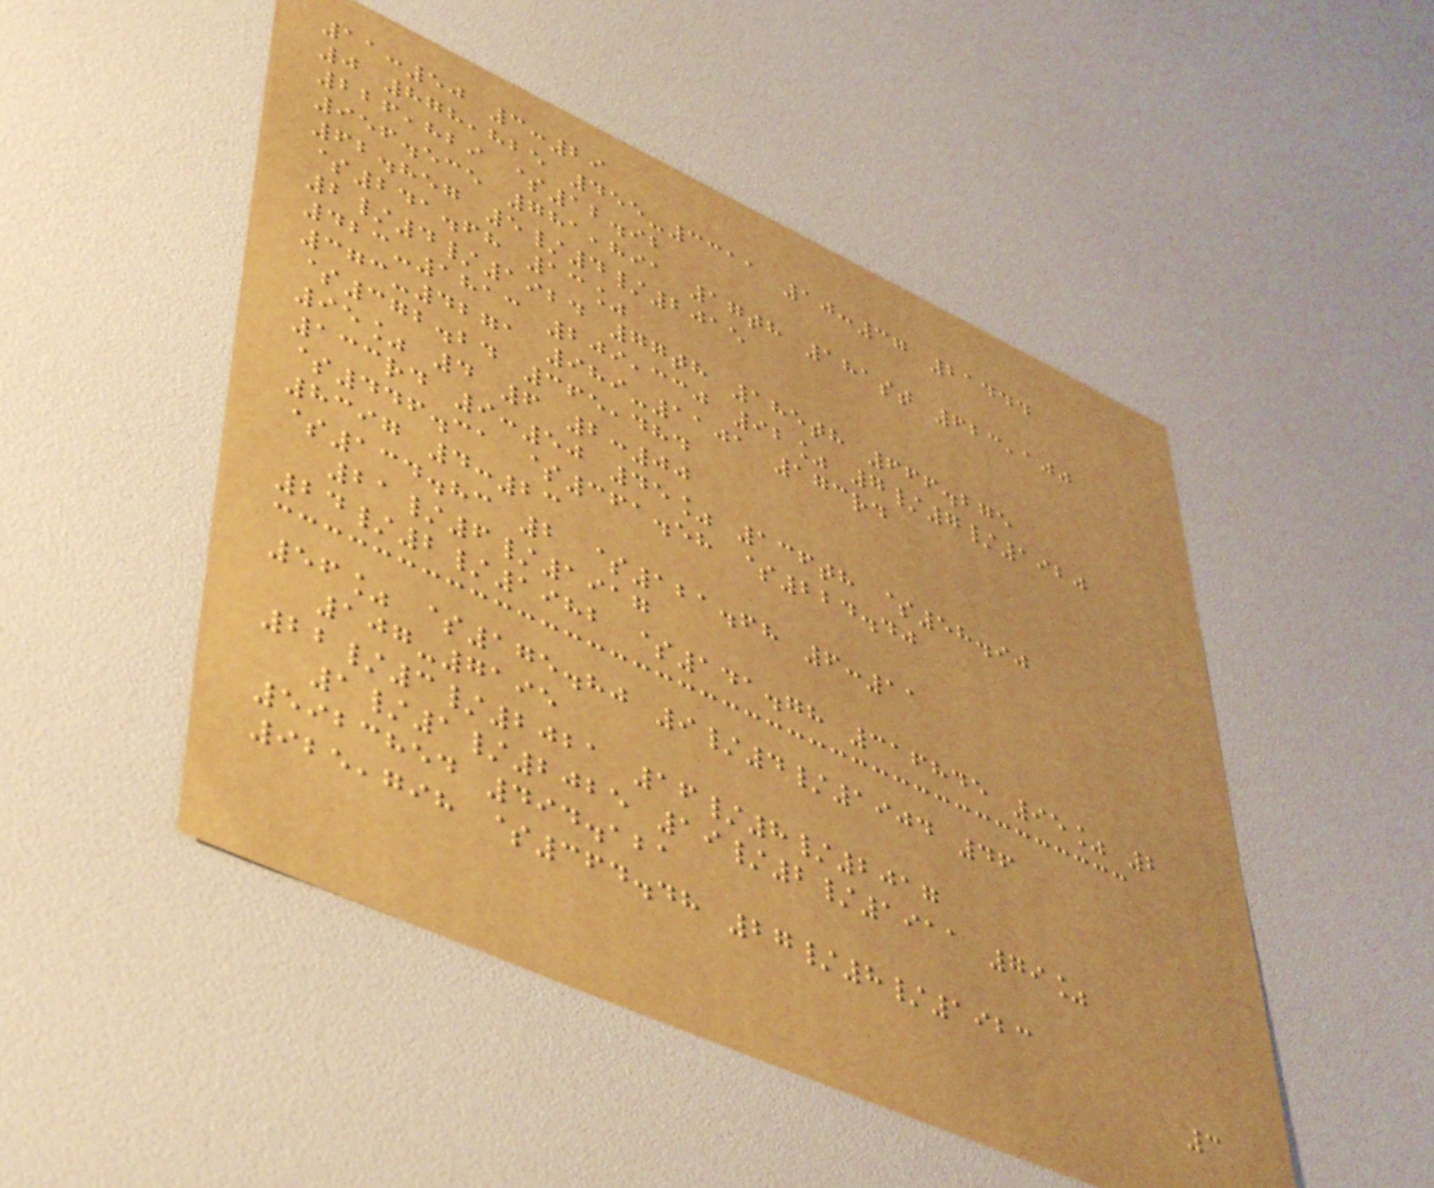11:50 3:29
0 878,825 455-3311 10:37 21444
226,829 $12.92
956.535 781,891 17th 181st 623,100
62.857 5/4/2015
$241.68 13%
2/4/1924 77th 185th 666.275
423-1813 209,330 92% 7/7/1920
373-4271 989-1101 173rd
$372.24 365,484
95% 4 6 2:00
133rd 9:50 45% 136th $58.90
$446.31 $361.58 $224.40
8397 4:23
$134.83 2 $121.68 6:11
21/6/1917
24/2/1982 $141.78 316845 95% 2
56% $175.80 9/4/1904 46
107-7195
22/3/2021 16/8/2017
1/1/2025 19/2/1911 79%
5923854 494.121
925,798 $364.48 27/8/1923
3
